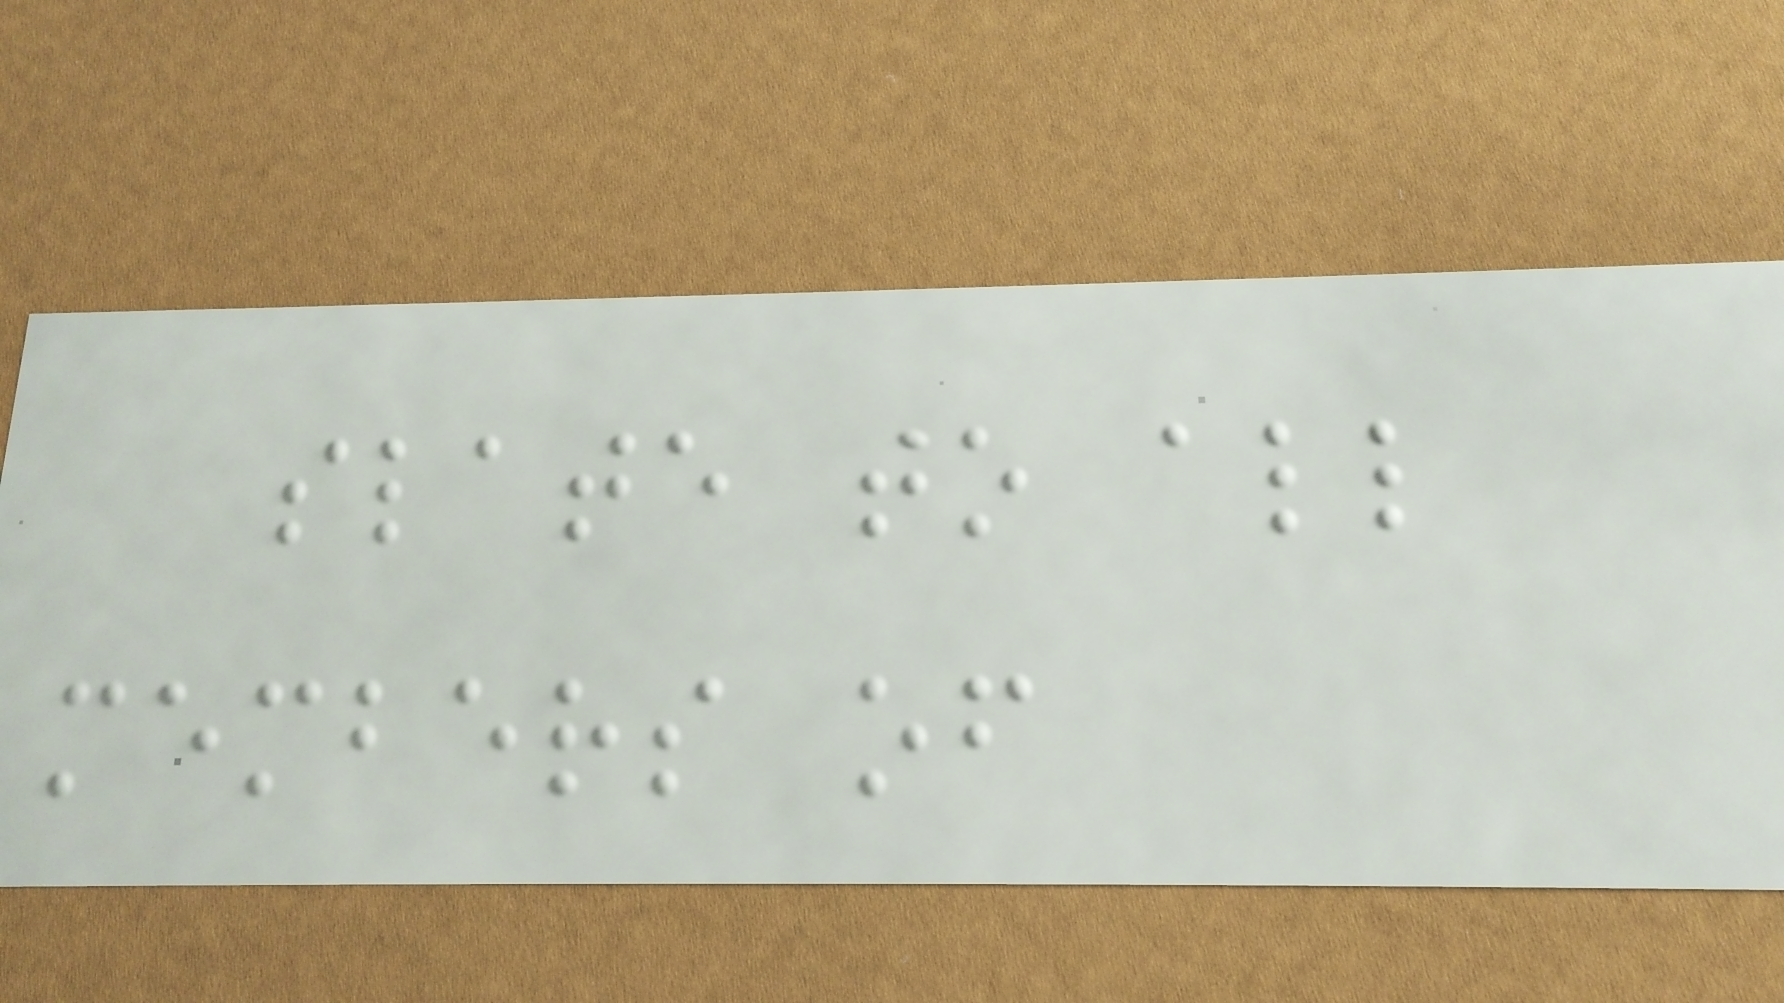slate to all
members of
